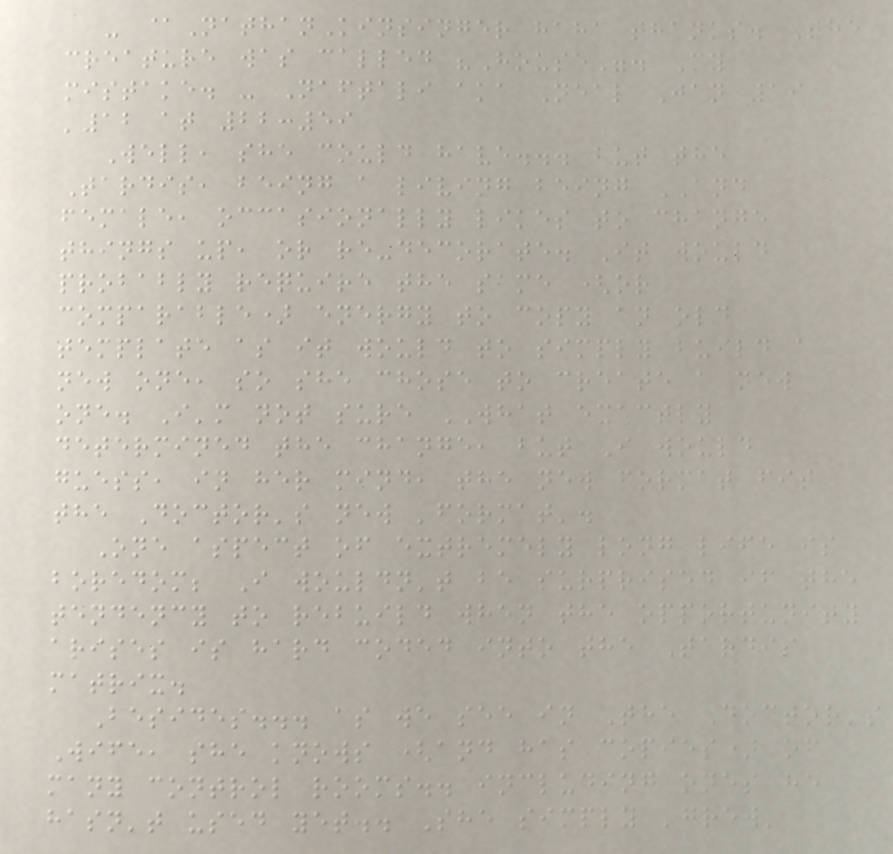- @NathanKinsinger haha thanks. The
creature was called "House". My
mistake. - Naftali aka Neal Jan 19
'12 at 22:59
Well, she could have... but the
Tardis, being a living being AND
female, occasionally likes to change
things up, or re-decorate. It would
probably require the same (or
comparable) energy to copy an old
template as it would to simply build a
new one, so she chose to create a new
one. I'm not sure WHAT exactly
determined the change, but I would
guess, in her mind, the new format fit
the Doctor's new 'format'.
One aspect of extremely long life is
boredom; I wouldn't be surprised if the
tendency to rebuild when the opportunity
arises is hard coded into the Tardis
matrix.
Besides... as we see in The Doctor's
Wife, she knows (and has copies) of
many control rooms.. including ones he
hasn't used yet.. She simply 'grew'
